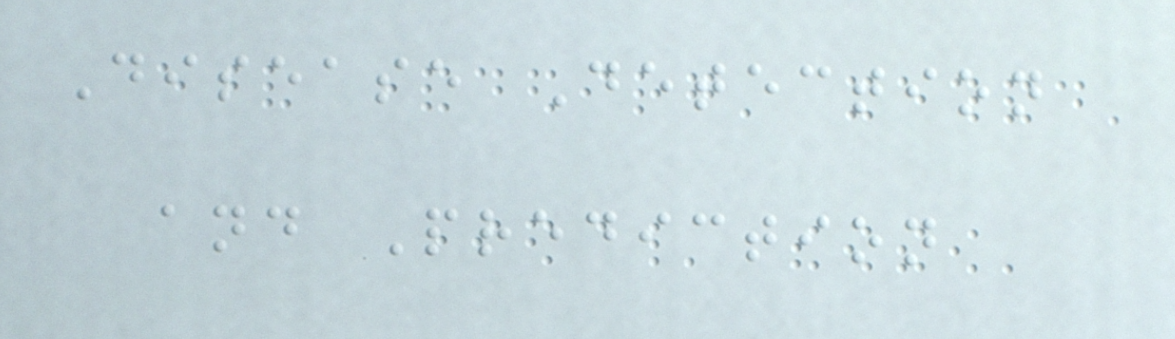Disease Detection
and Prediction
